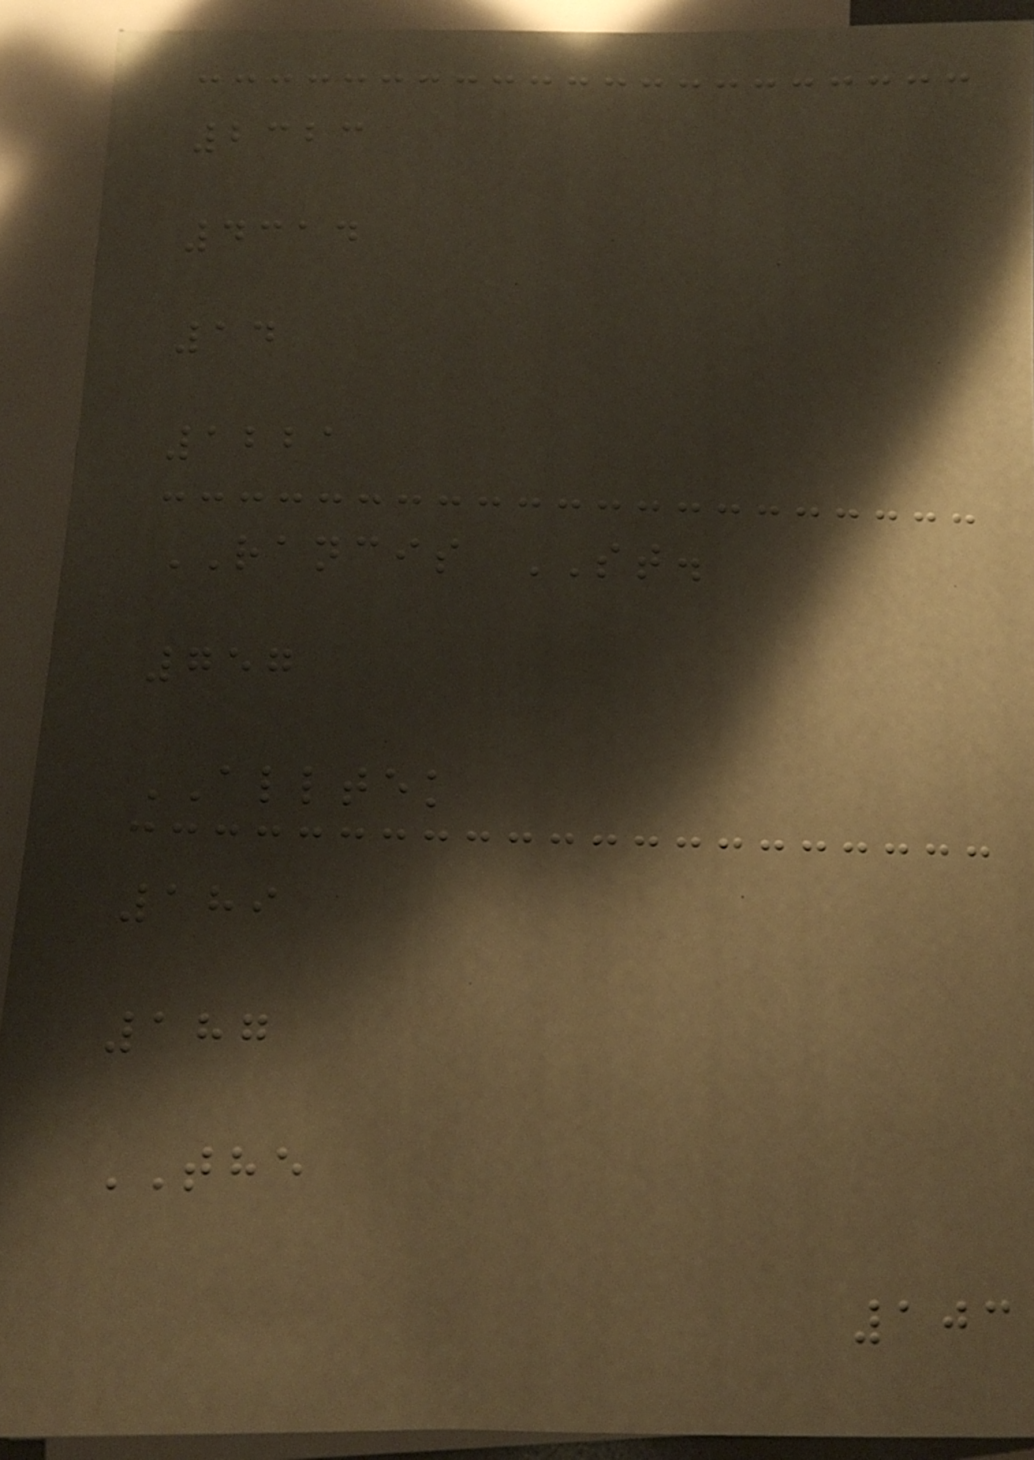2323
4314
14
1221
RANCIS ST.
757
ALLTEK
189
187
THE
103
